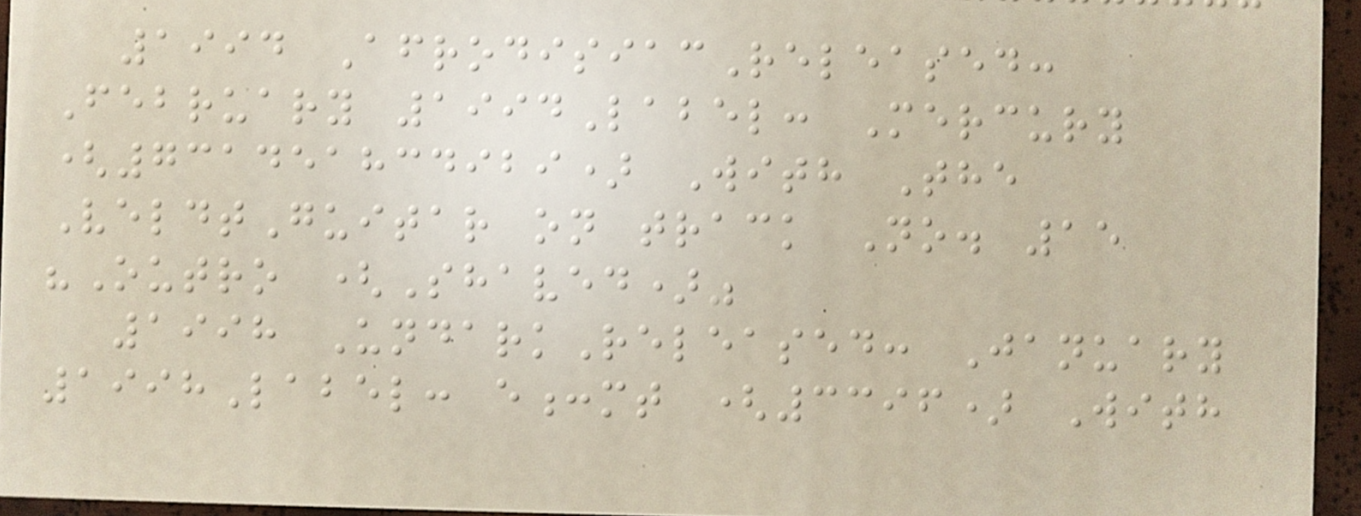1994 AfrodisiacReleased:
February 1994Label: Mercury
(731451834929) With The
VeldtGuitar on track No. 15
"Outro (Shaved)"
1998 UndarkReleased: January
1998Label: e:mt (3396) With
